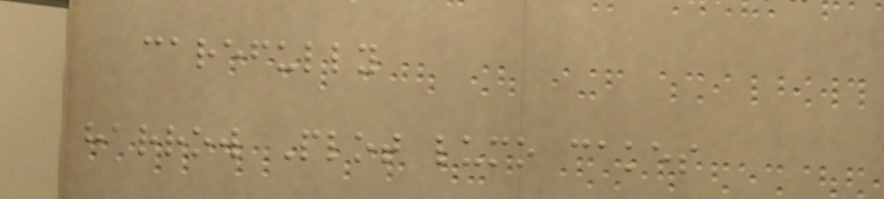carefully
harrow Plot lumo cakes
